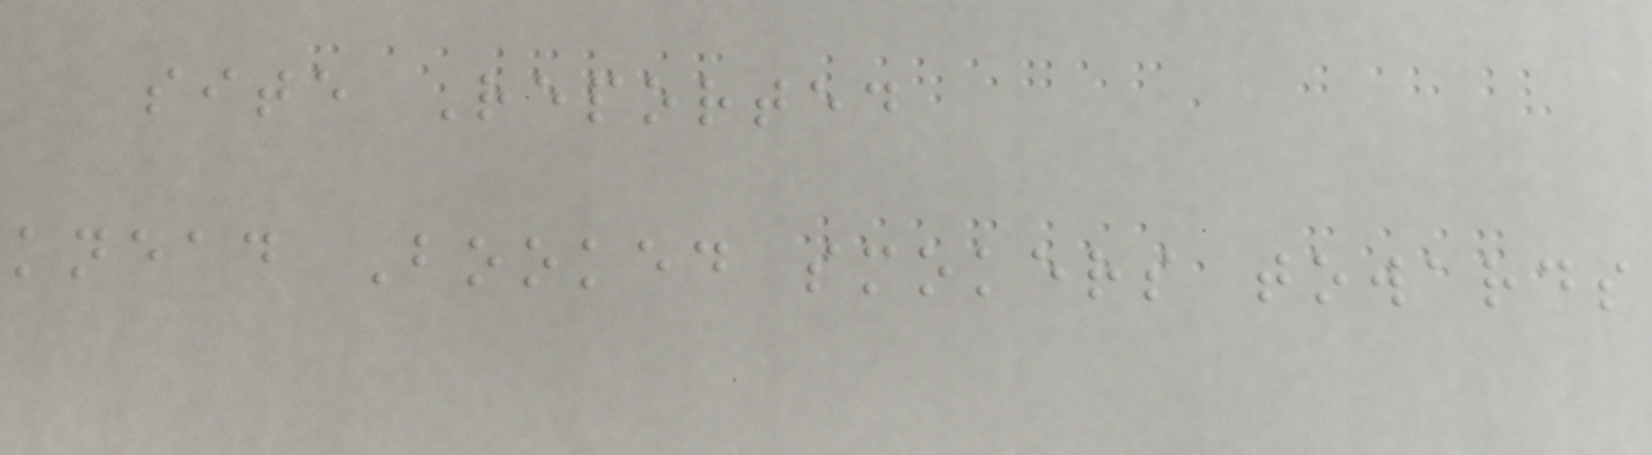site Reported
knead Booked smokers towards
